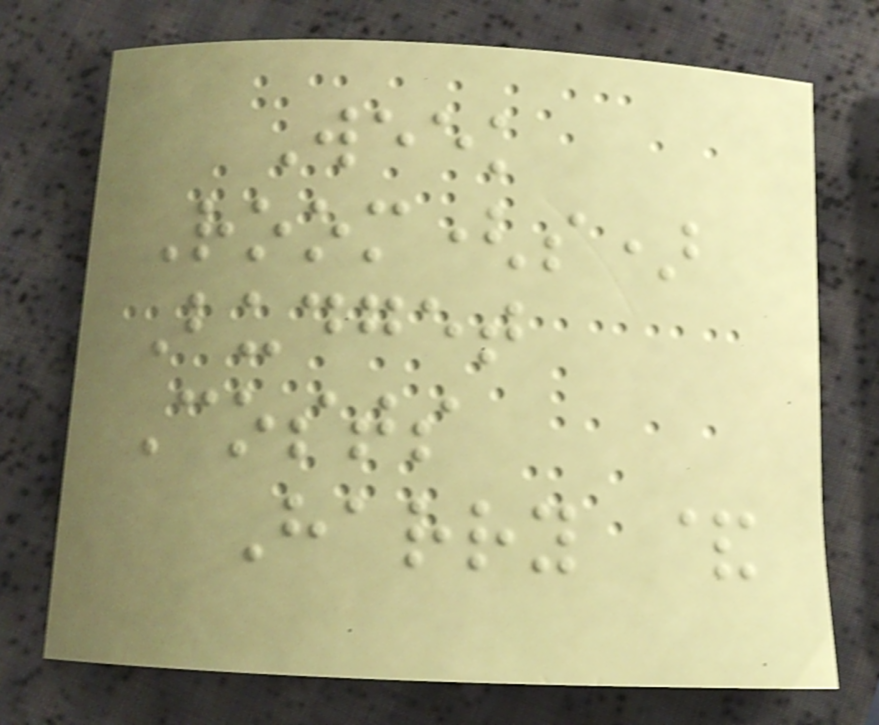Week
Room(s)
Budget
Costs
Harry &
